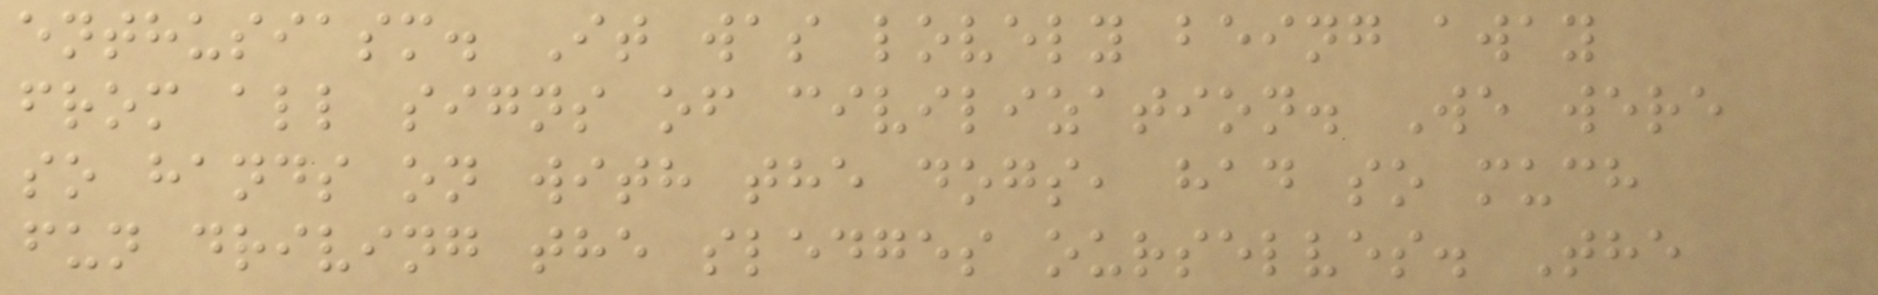enthusiasm. It was lovely being away
from all signs of civilization. We were
so hands on with the dogs, had so much
fun driving the sledges ourselves. The
